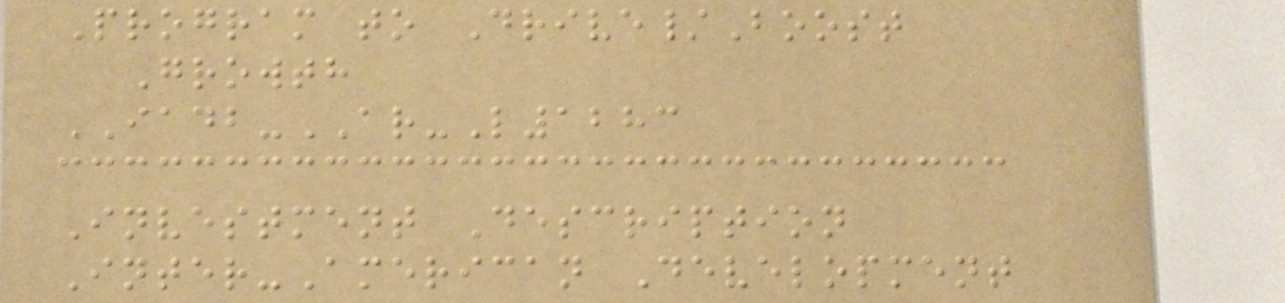Program to Drive/Boost
Growth
IADB-AR-L1283
Investment Description
Inter-American Development
